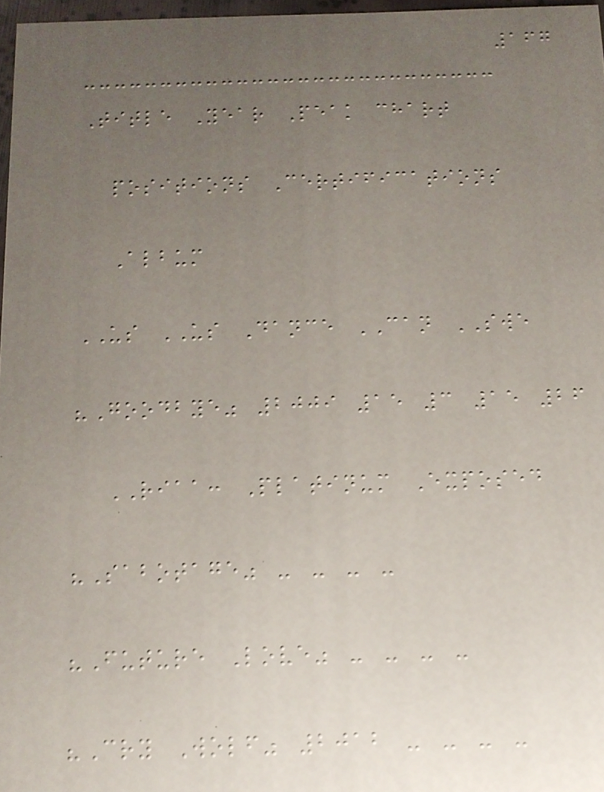167
Title Year Peak chart
positions Certifications
Album
US US Dance CAN SWE
"Goodbye" 2009 15 3 15 26
RIAA: Platinum Exposed
"Sabotage" - - - -
"Future Love" - - - -
"Cry Wolf" 2012 - - - -
